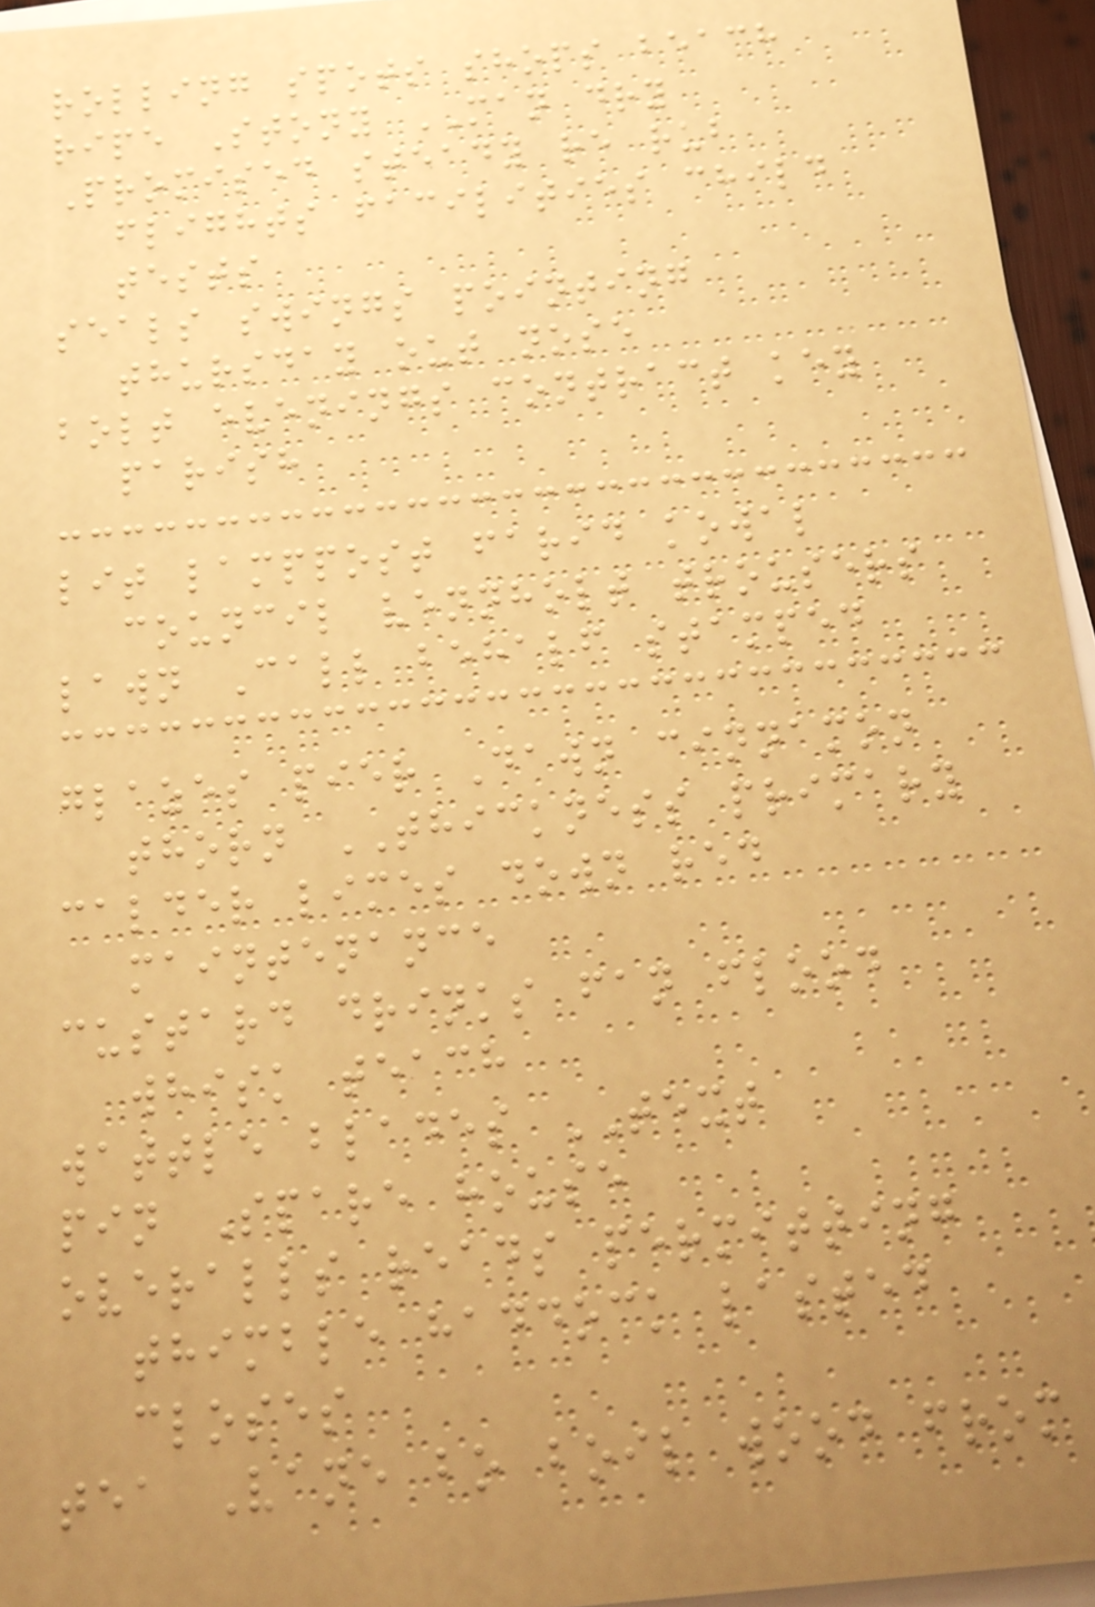rolling spots shops beach
ripe Stony MAN dry
Promised steady re rub
flights facilities child
tests
seals swings pointing
thursday out nose
bolt evenings contract key
parish
lit lamppost farid kowal
council vennholt trousers
lawn Call behalf stamped
glazes pier Dawn cinnamon
thorn THICKNESS primary
calder limes down red
maintenance
custard drinks fan flood
whisk teach
wattle blades TEXT
pin Spare house
overalls reads permitting
thimble haddock lasted
closes
tea Vane bo boil wood from
